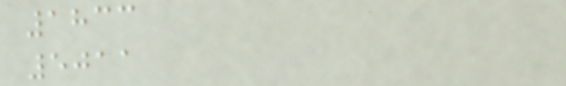1833
5011
